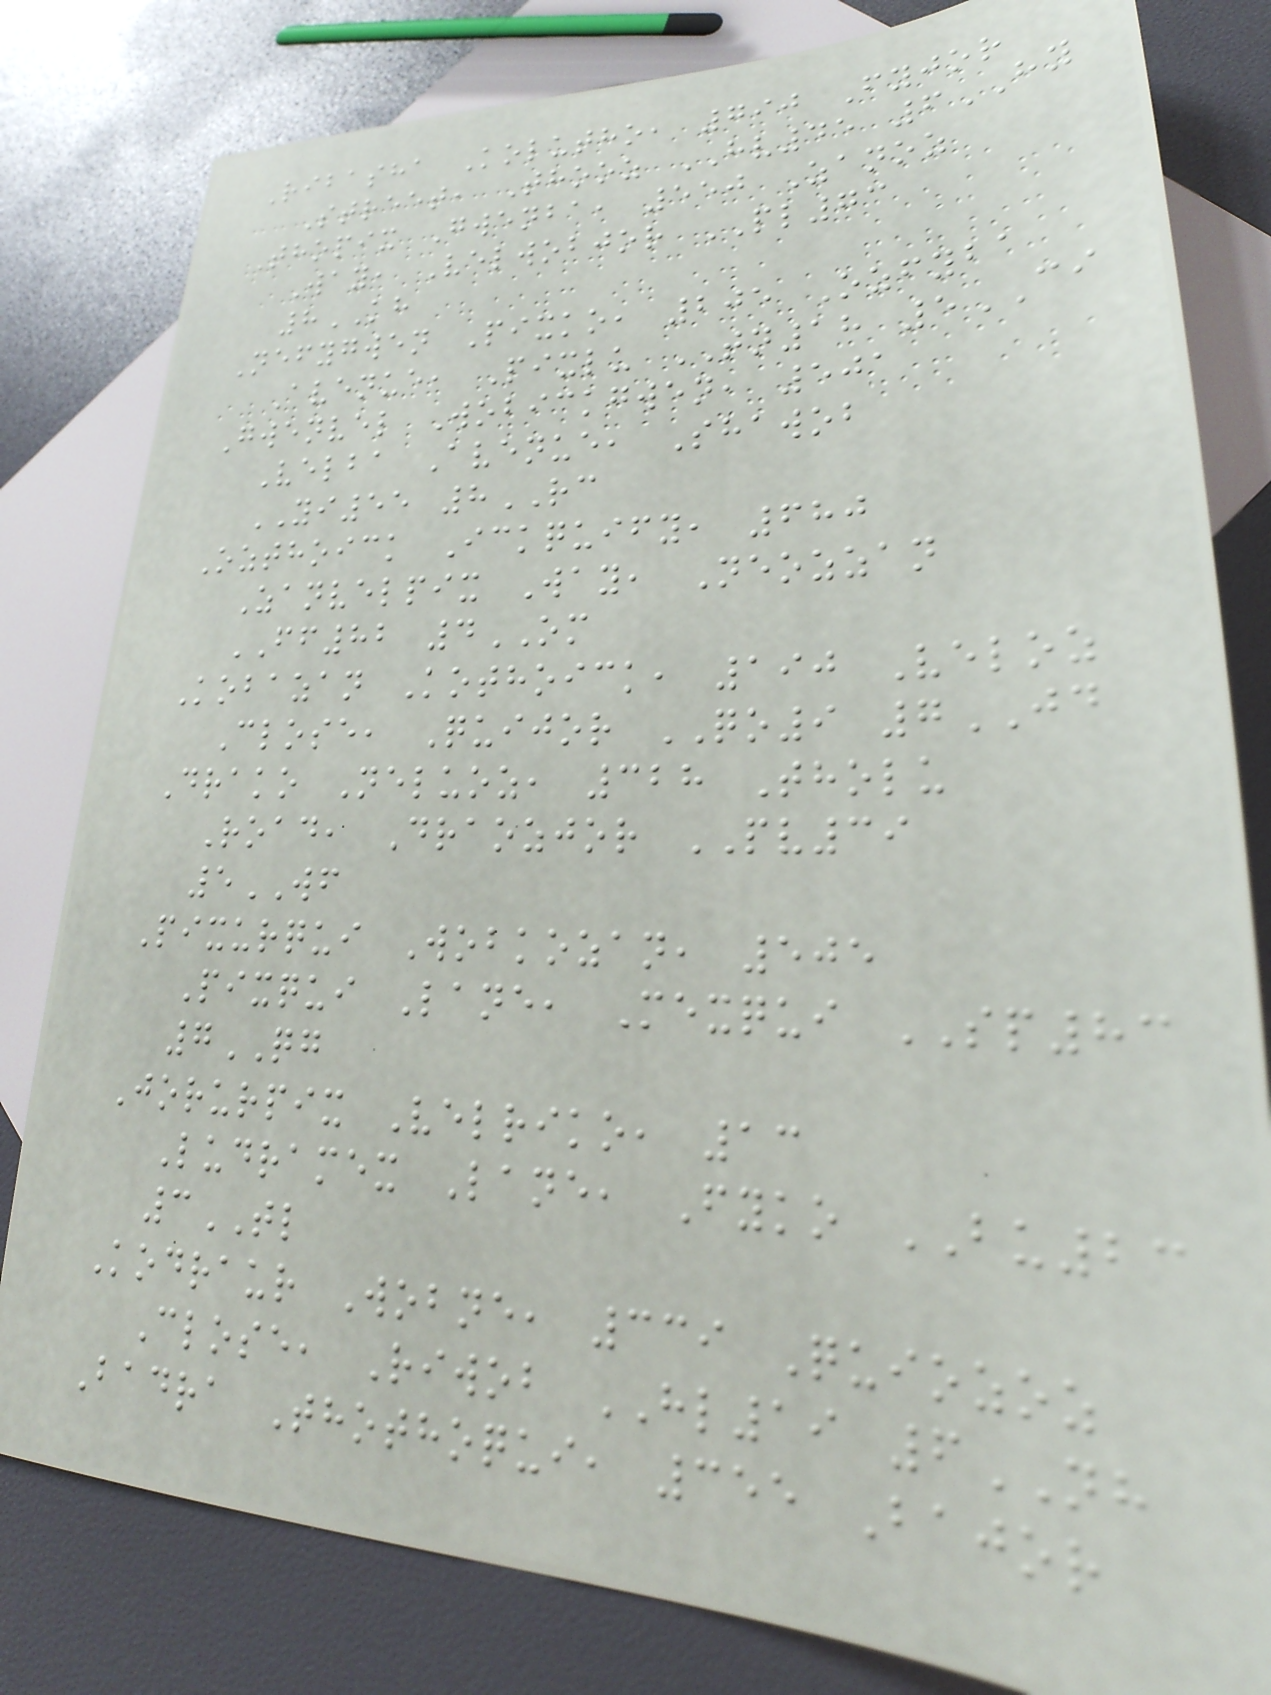Ribasha Kolutho, 790 Fyjor
Street, Thooz HV45 6HY
Thopix Gwenba, 550 Zanoz
Way, Velwobjor PL73
8KH
Nefygwen Pixko, 205 Ozfyba
Avenue, Pixlu TN18 5CI
Gwenvel Wobickgwen, 501
Velba Avenue, Shawob
YI55 8RC
Ozthoick Ickquify, 680
Zanvelpix Way, Neozzan
FF82 4OM
Kobazan Kothoick, 190 Veloz
Close, Quijor QO9 7JD
Drako Neluoz, 328 Tholu
Road, Draozjor PV39
5WF
Pixurqui Wobkozan, 505
Pixqui Lane, Mexqui SP83
7QG
Jorurpix Velriko, 13
Ludramex Lane, Fyko BU23
3TL
Kodraur Wobne, 339 Quiozoz
Close, Riwob HL19 6NH
Badra Thothoqui, 355 Bajor
